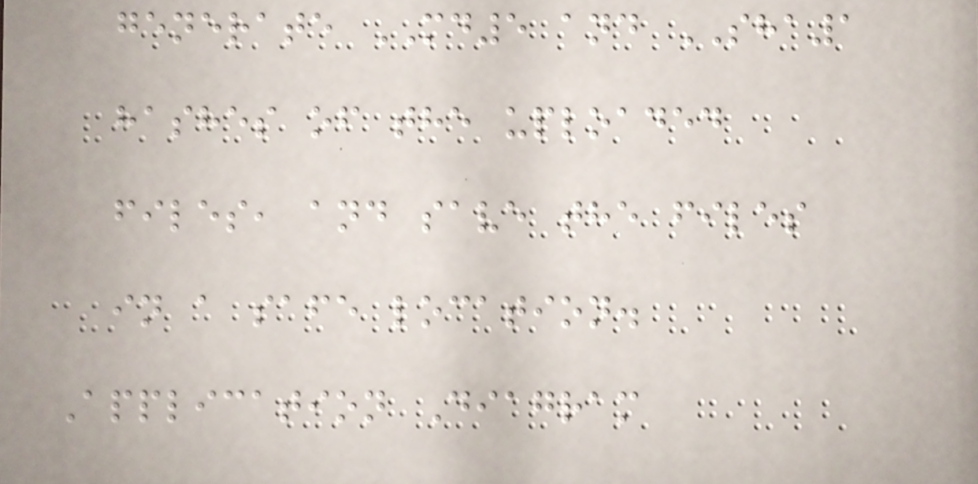generate MD5 and SHA1
hashes of the uploaded
files, and save the files
in a safe location.
Application Diagram
